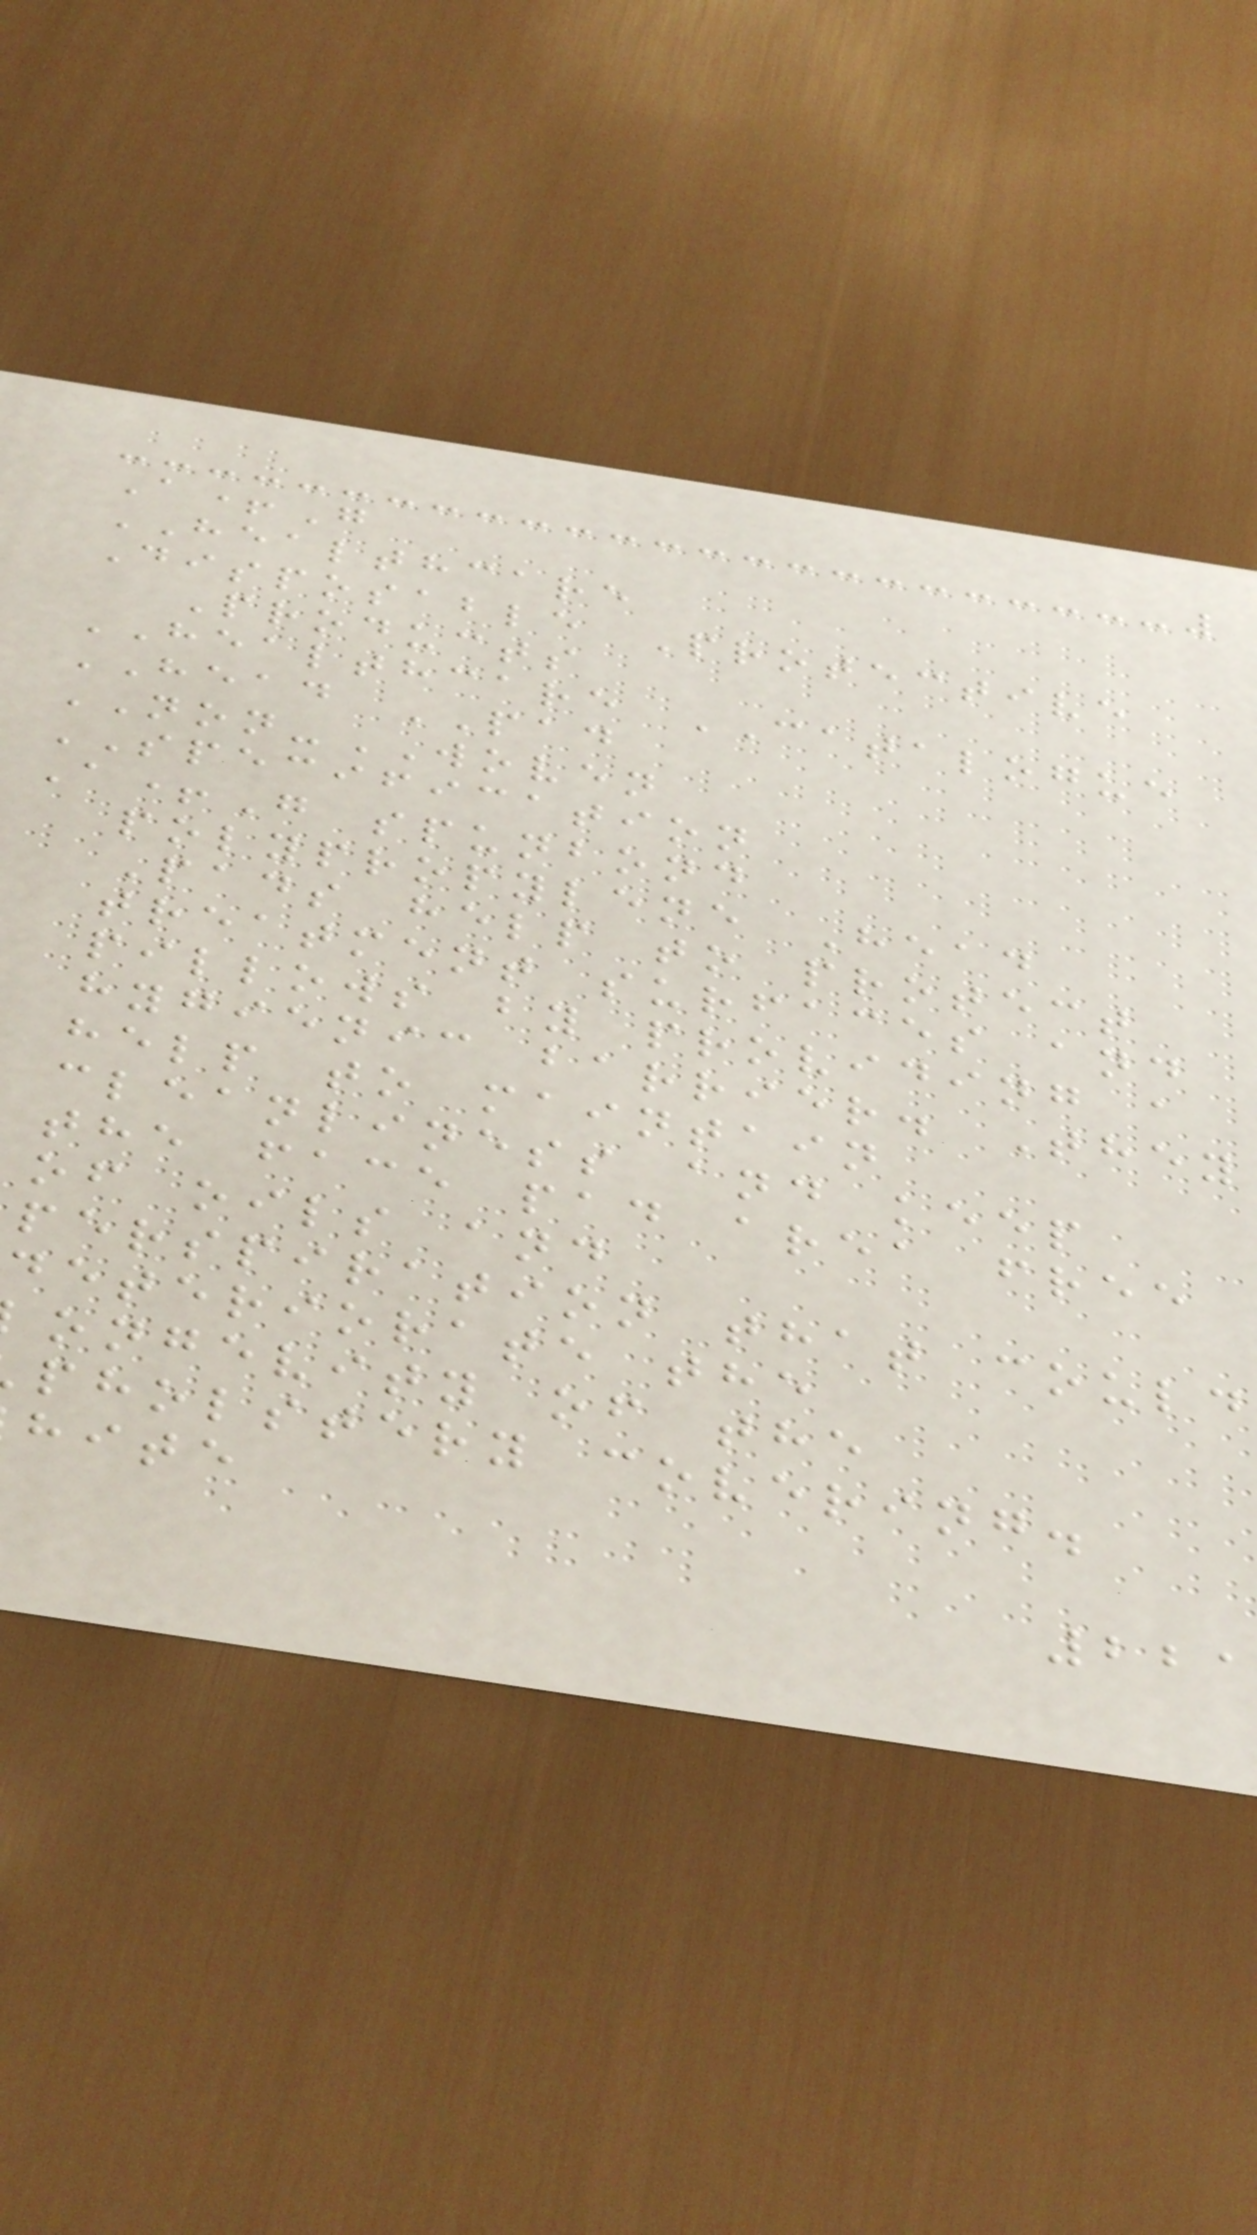A+G
HEALTHCARE
Disposable Protective
Products
HEALTHCARE CATALOGUE
HEAD PAD
NON-WOVEN
SPECIFICATION
A+G spunbond
polypropylene Head
Pads help to protect
treatment surfaces and
pillows by providing a
hygienic barrier. They
help to maintain
cleanliness and keep
the face pad area free
of oils and
perspiration that could
deteriorate the
ongevity of the
pholstery covering.
hite
221
